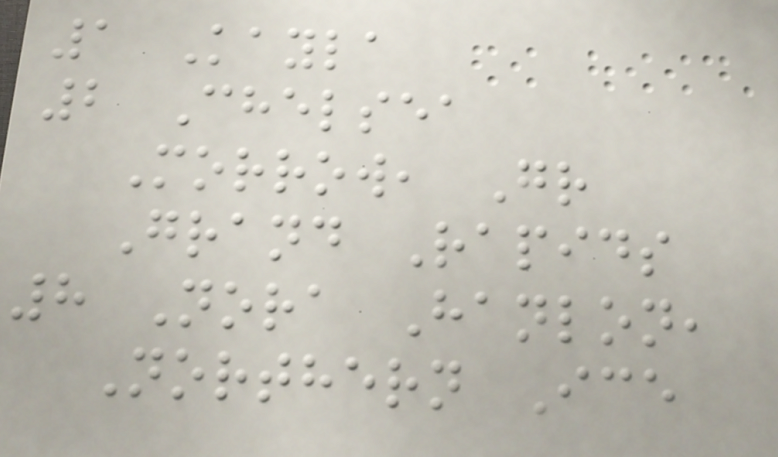1 Kayla
2 Chelsea
Morrow, Gr
Grand Rapids
8 Nora Hanlon,
Northern Ice
